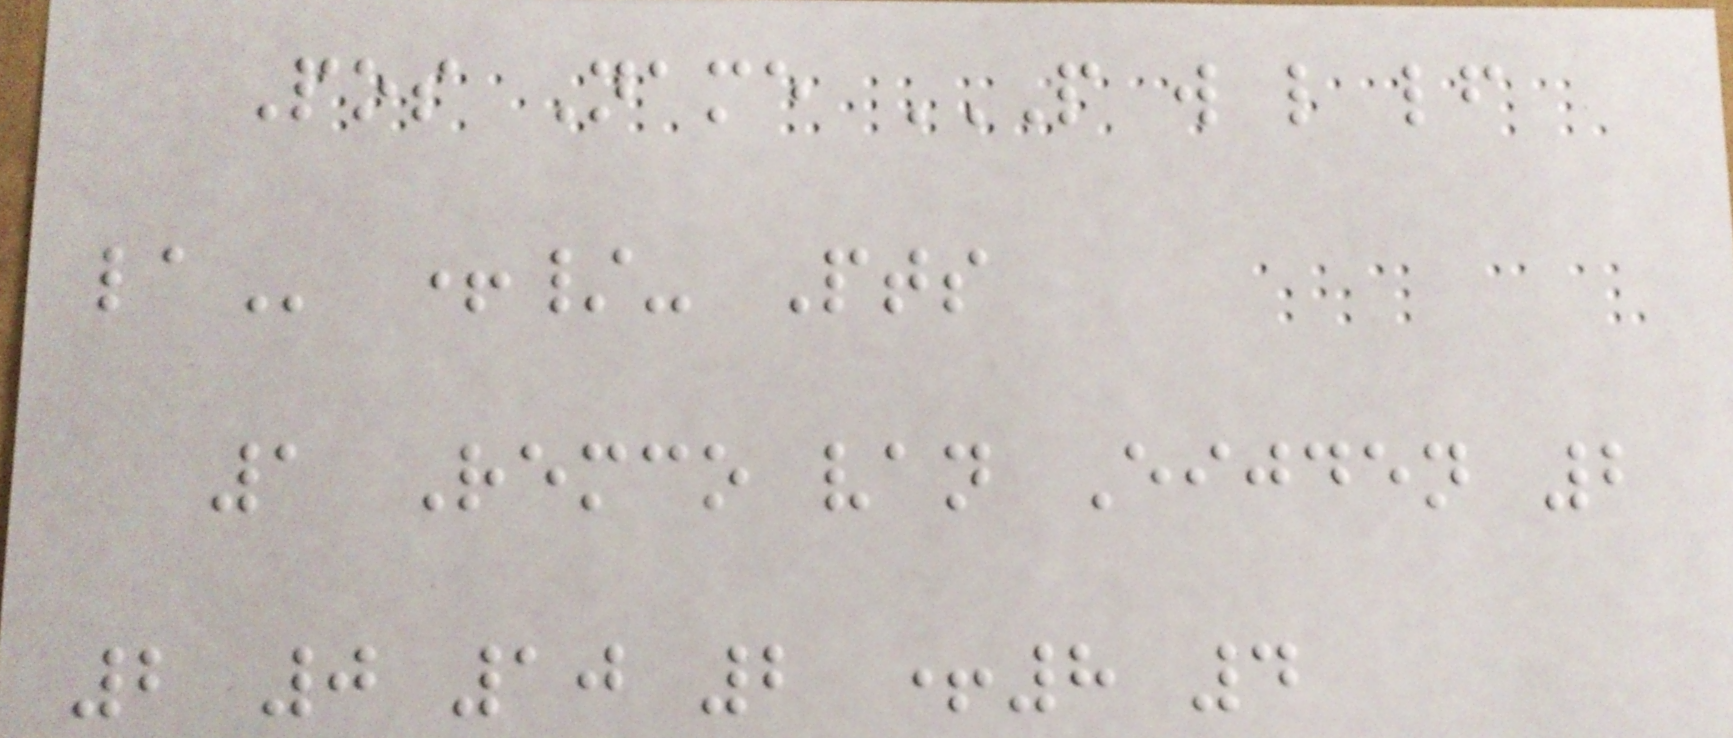Pos Name P W L LF
LA +/- Pts
1 Remco van Eijden 2
2 0 10 2 +8 4
